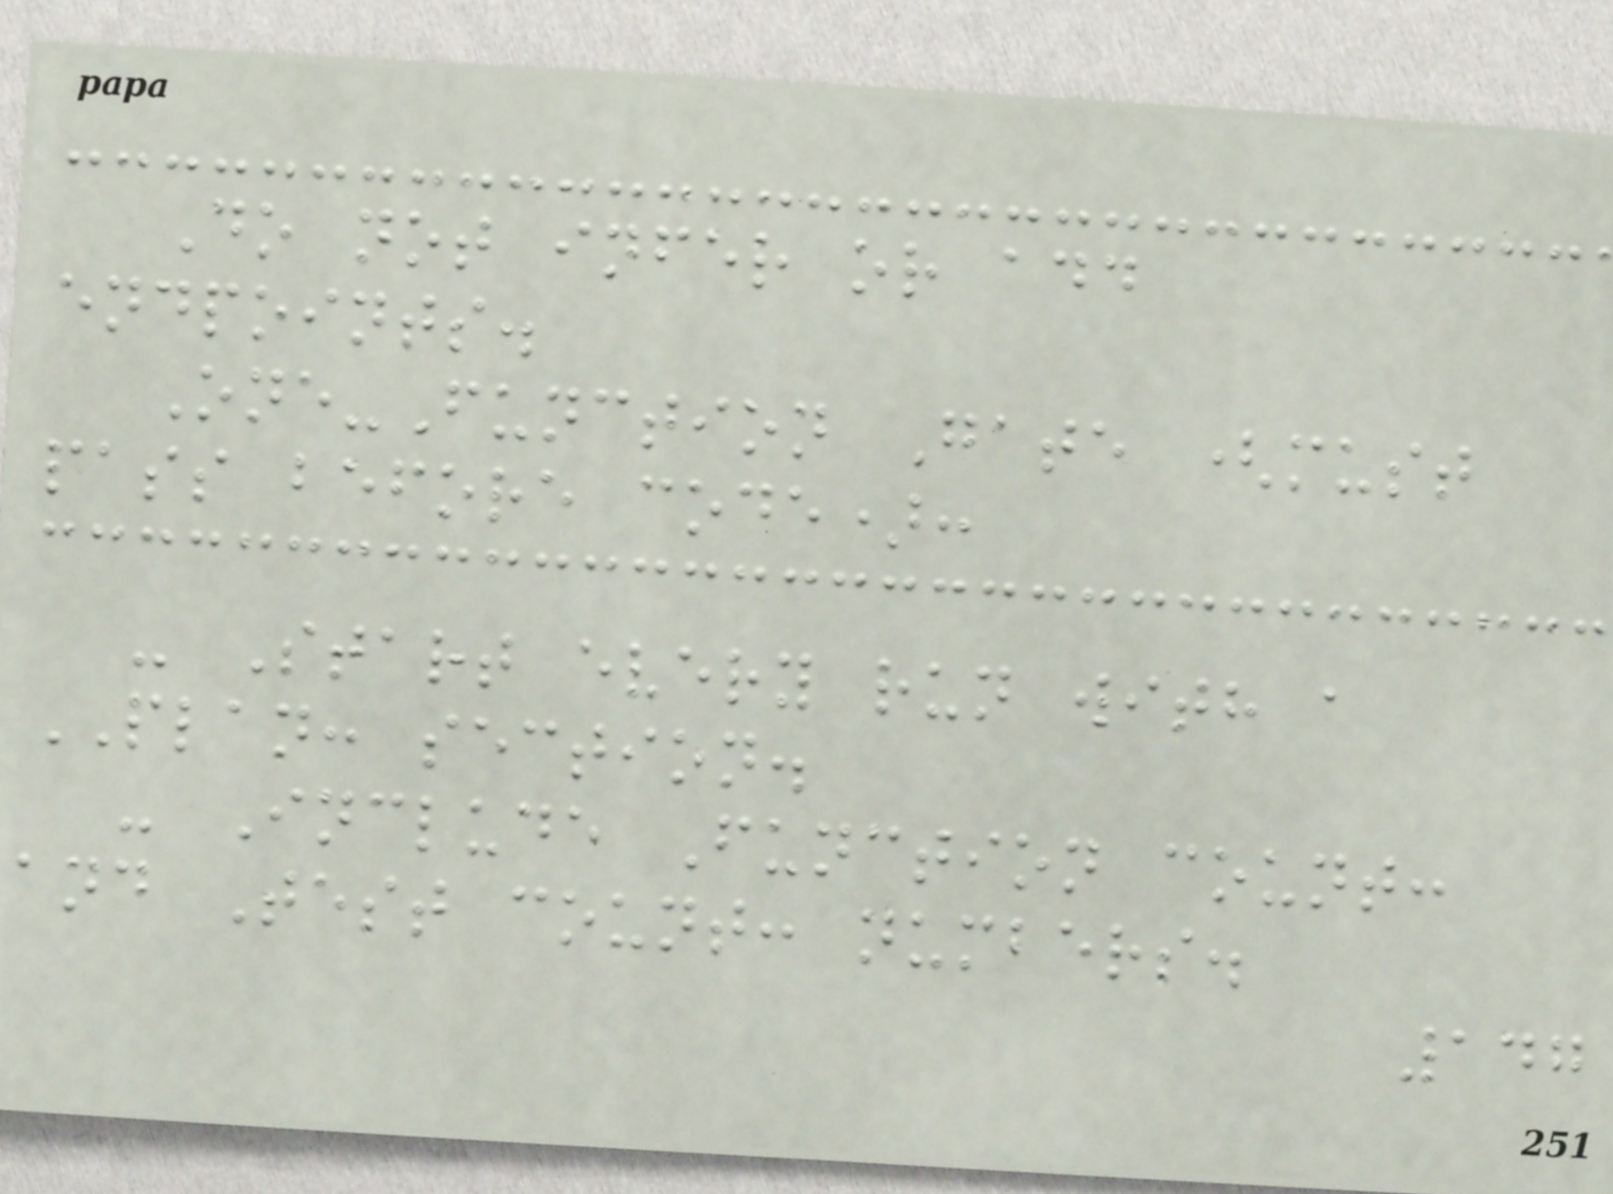Do not infer or add
endpoints.
One-Function Gate (must
pass before code):
- Start every run with a
PLAN: section.
- Include Function count:
and Test count: numbers.
147
